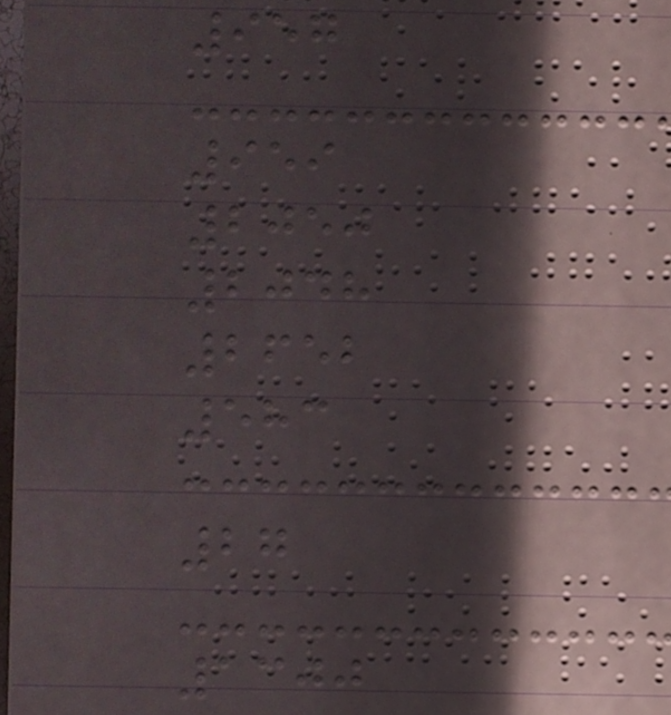957
959
2050
2048
2652
583
27
1300
